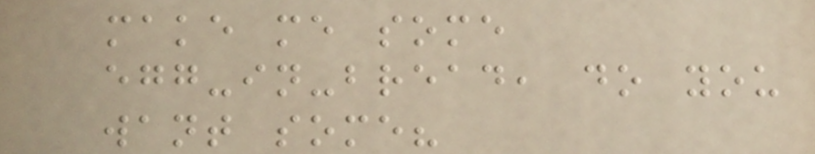make me some
egg-in-bread, do you
want some?
